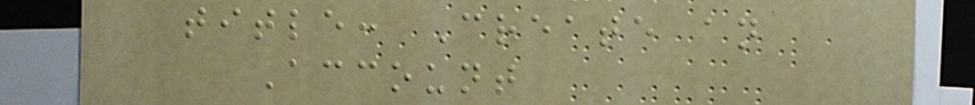title: Create an
Account
